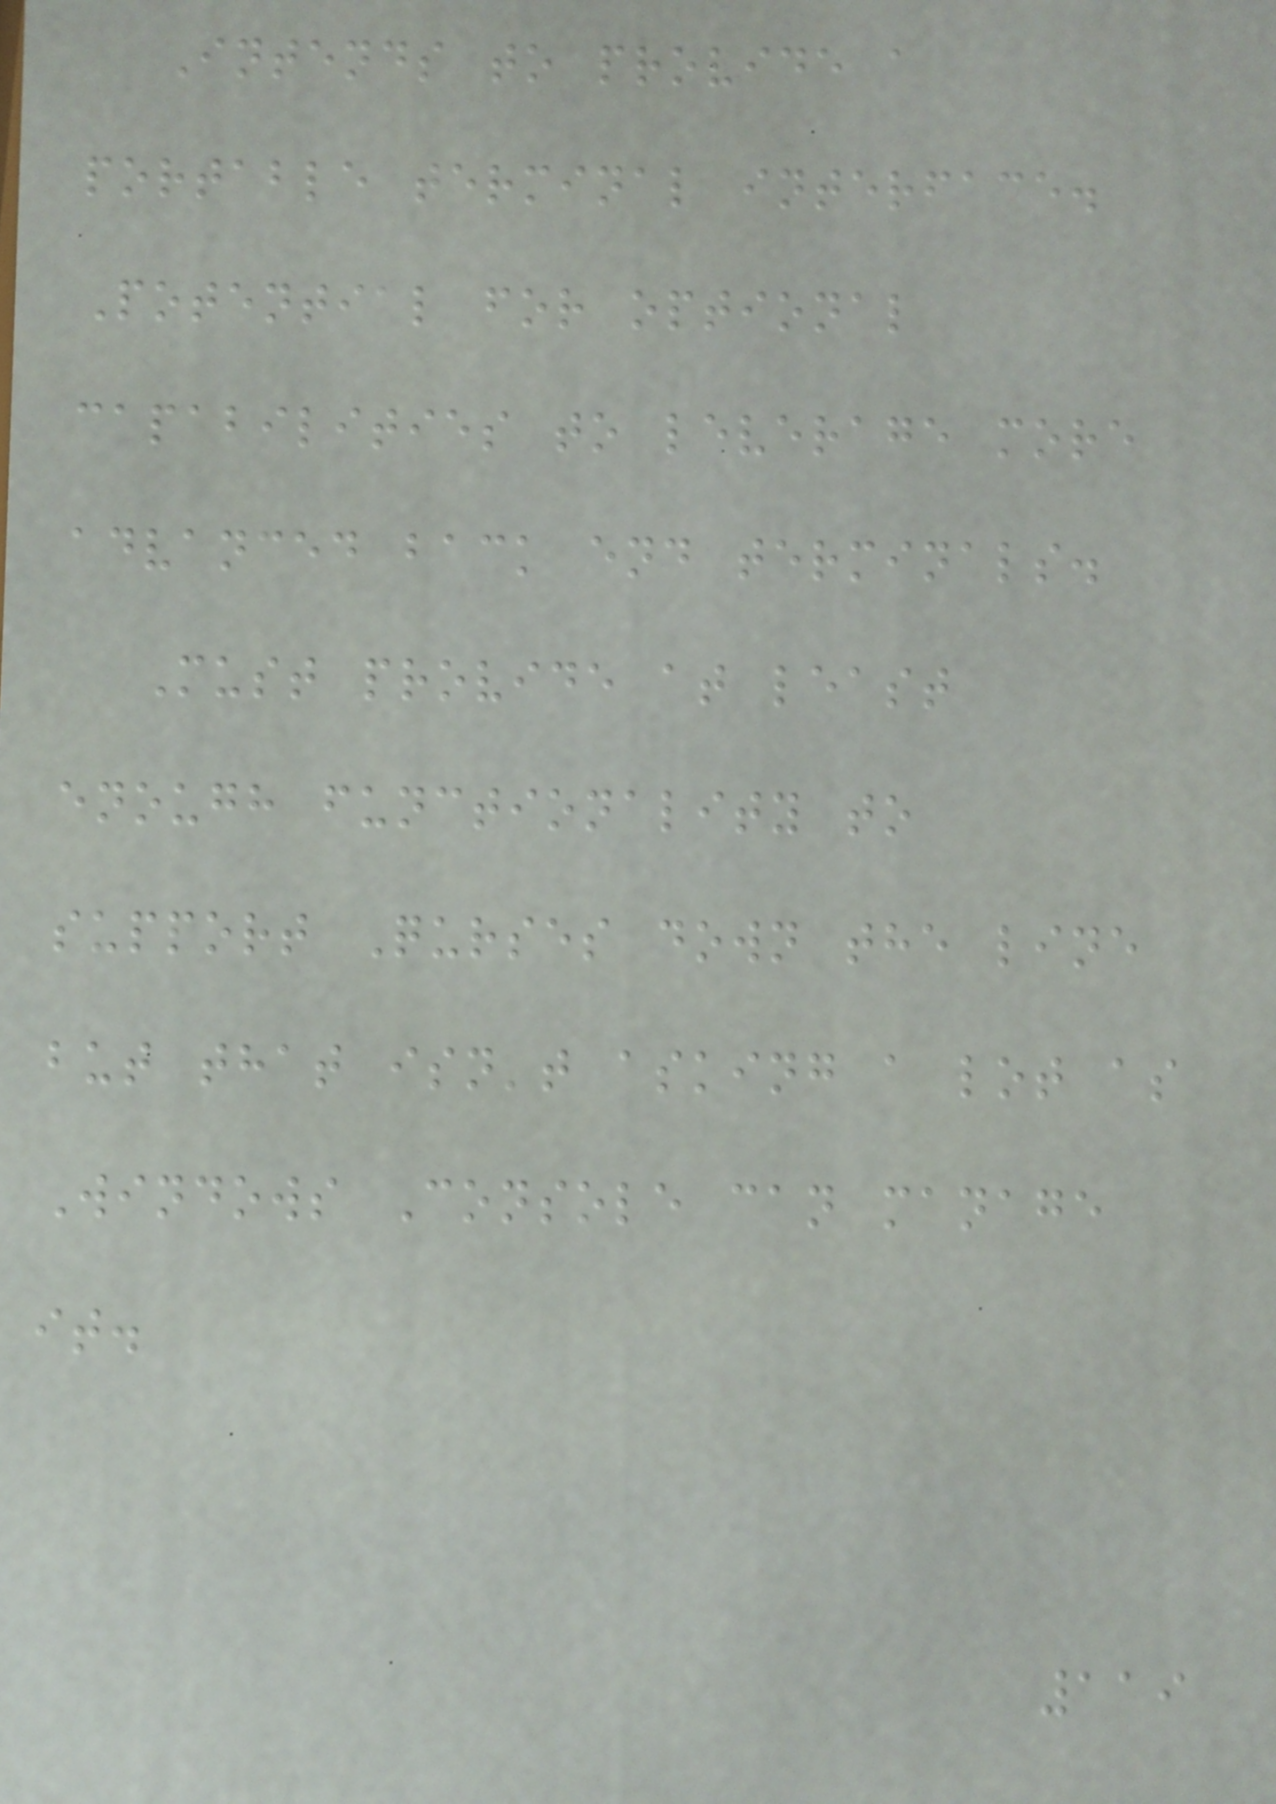Intends to provide a
portable terminal interface.
Potential for optional
capabilities to leverage more
advanced back end terminals.
Must provide at least
enough functionality to
support Qurses down the line
but that isn't asking a lot as
Windows Console can manage
it.
119
